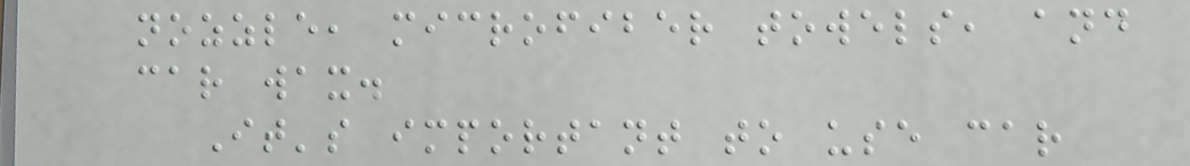nozzle, microfiber towels, and
car wax.
It's important to use car
